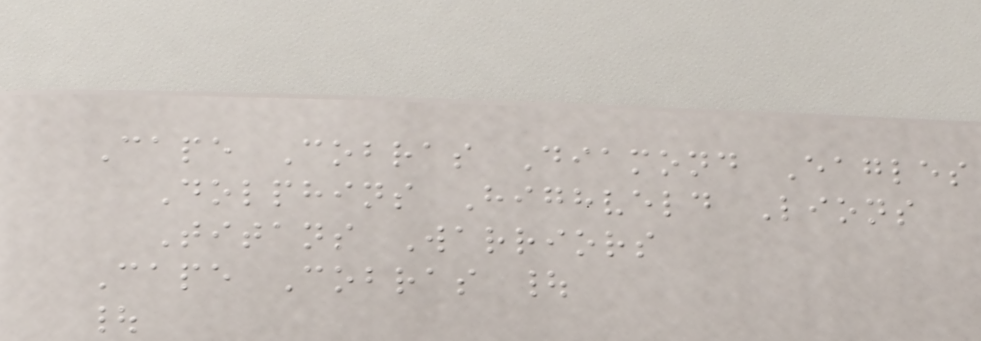Cape Cobras Diamond Eagles
Dolphins Highveld Lions
Titans Warriors
Cape Cobras |
|
